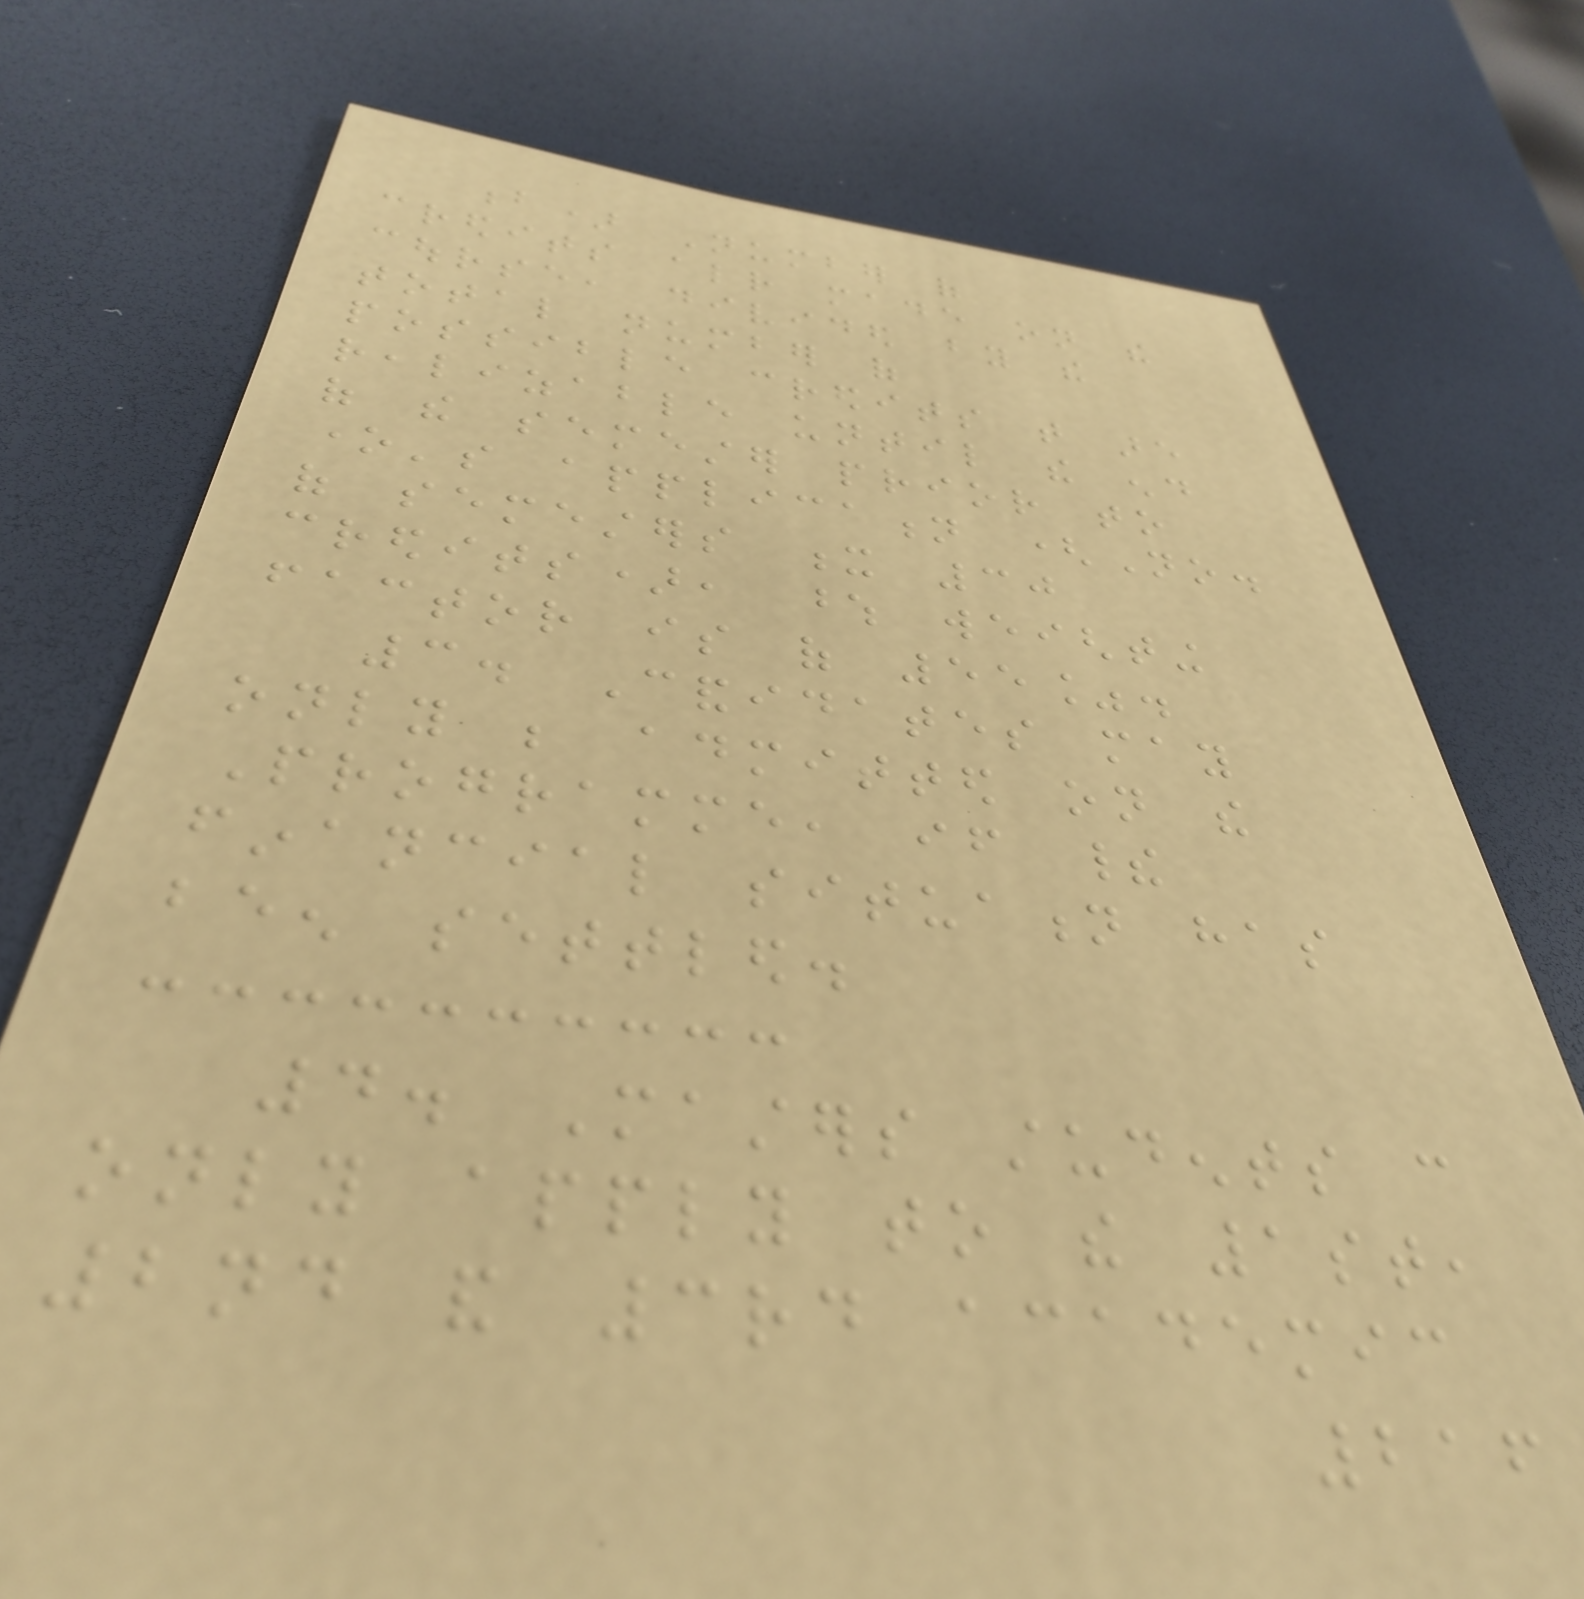b) Number of
credits already made on the
course, divided by the
total number of
possible credits that are
realizable until the end
of the semester prior to
one's application (No.
of semesters x 30
credits), whose weighting
factor is of 55%.
3. Candidates may
only be admitted on the
Programme, if their
financial situation has
been settled.
4. Masters students can
only apply to the 1st,
2nd and 3rd academic
216
